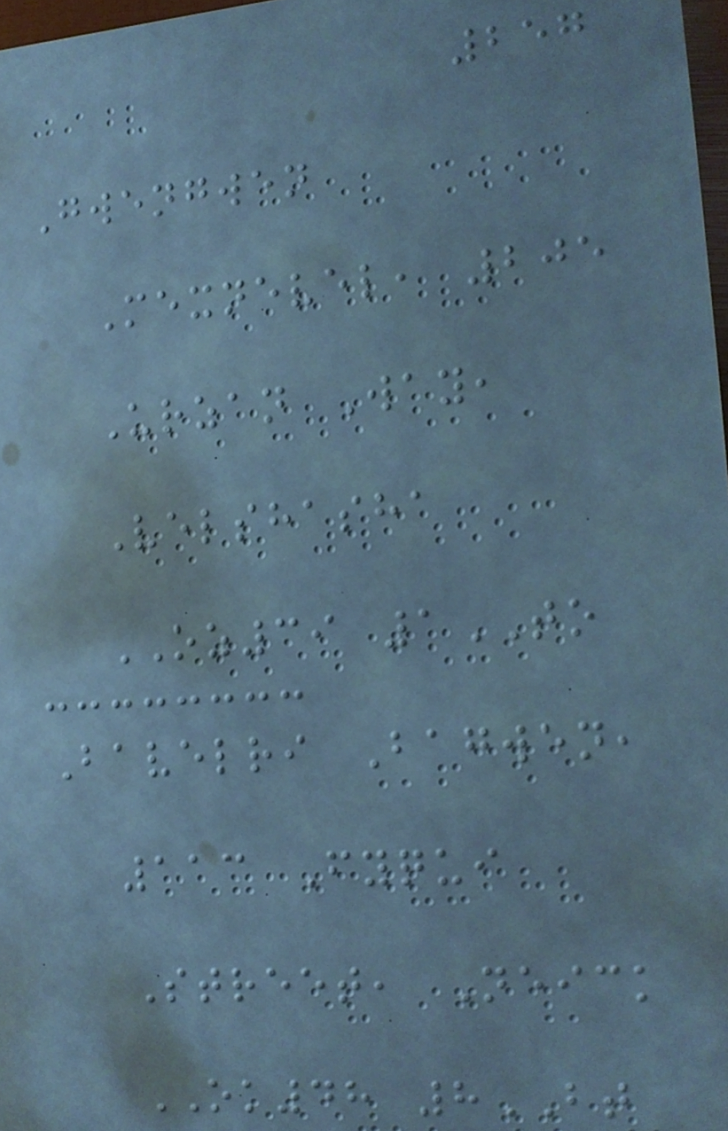257
Gwengwen
Mexnevel, 205
Urzan Way,
Velshasha
OZ39 1TO
Bavelri Bagwen,
113 Fyqui
Street, Neick
OK48 8BT
